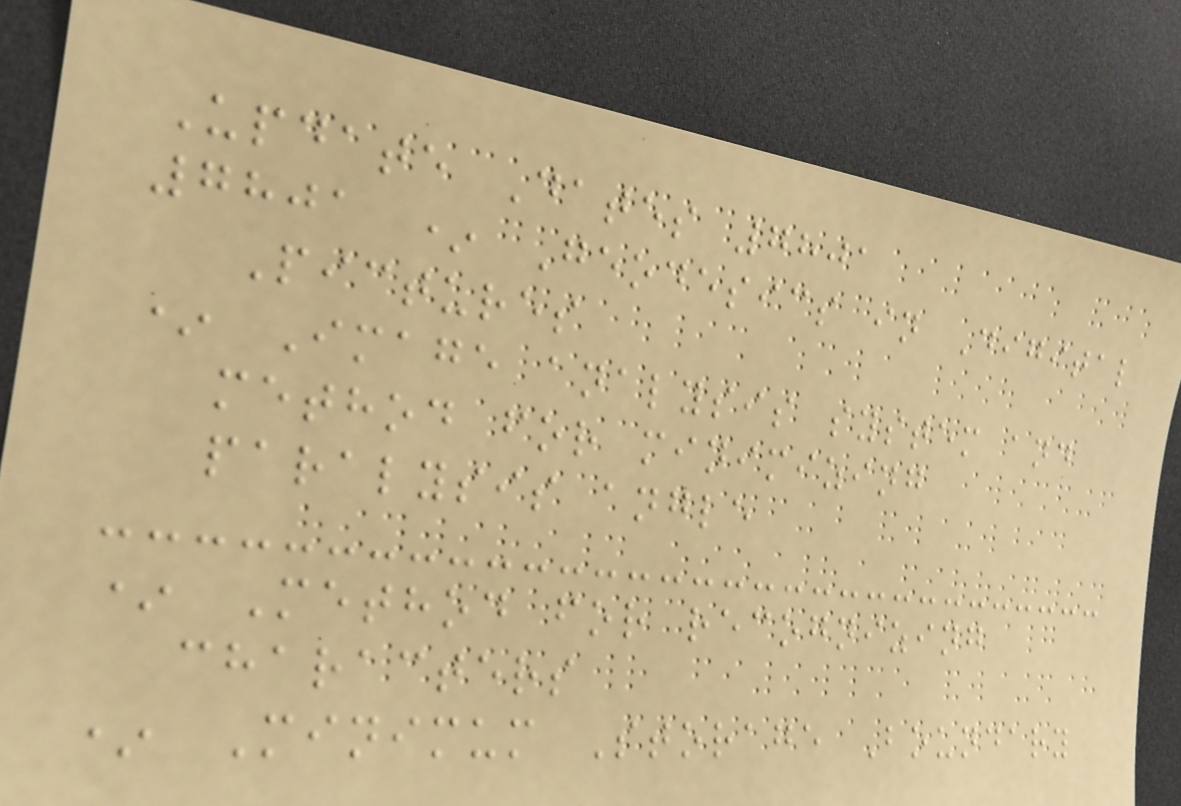Update Dates 7801
7801 * Geodesics in Digital
Pictures
* Image analysis system and
method for minimizing
paralysis angle
* Method for recognizing
characters
* Minimum Storage Boundary
